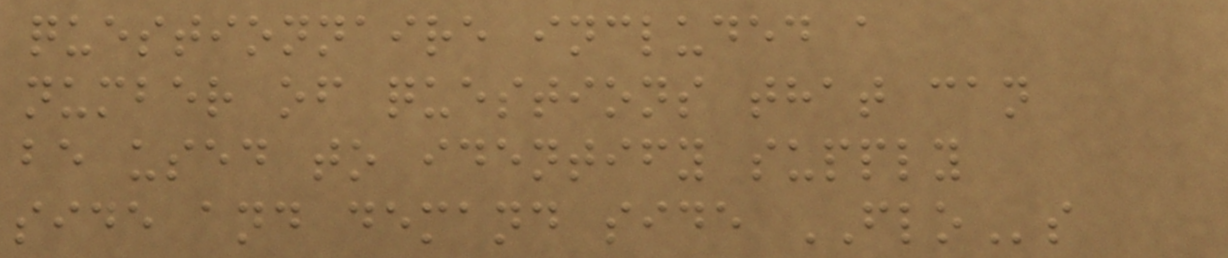questionnaire included a
number of questions that can
be used to identify supply
side and demand side FLOs
